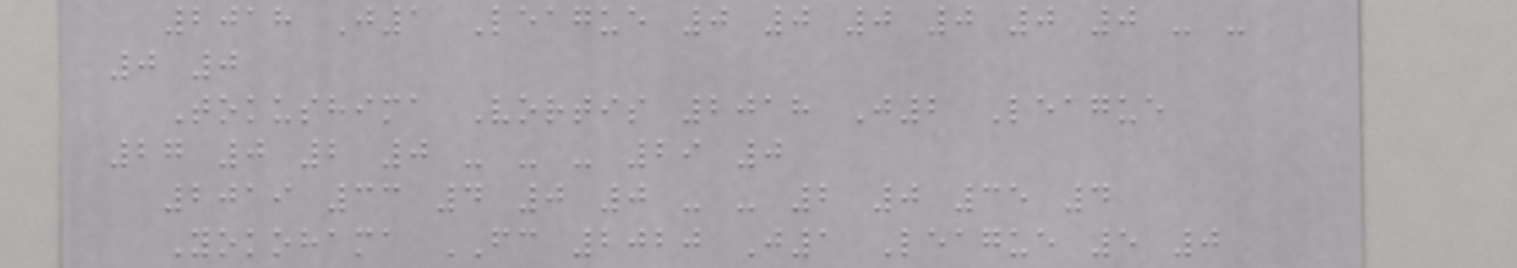2018 J1 League 0 0 0 0 0 0 - -
0 0
Tokushima Vortis 2018 J2 League
27 0 2 0 - - - 29 0
2019 33 4 0 0 - - 2 0 35 4
Yokohama FC 2020 J1 League 5 0
